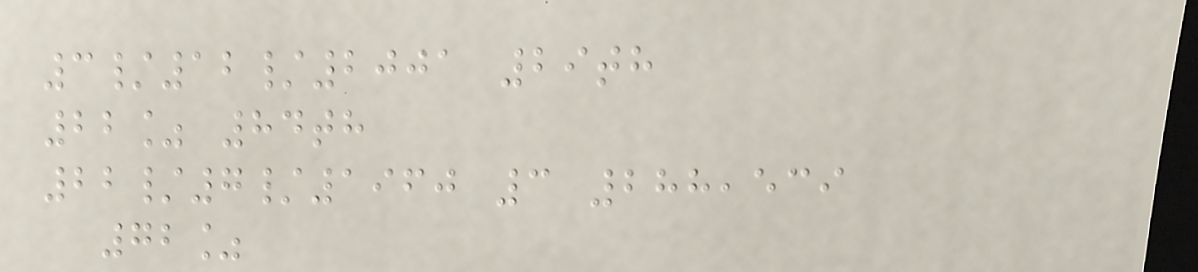3/12/2001 29th
22% 84th
22/7/1960 3 288,539
72%
